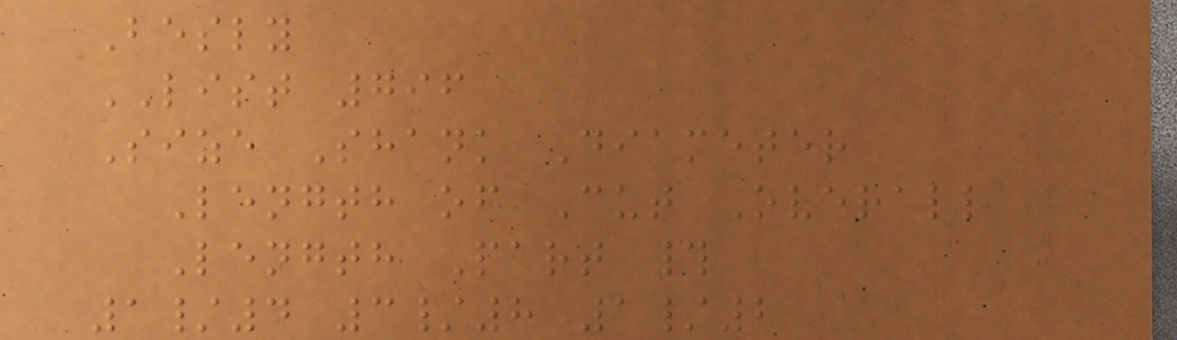Besly
LIST 796
Size Shank Diameter
Length of Cut Overall
Length Part #
1/4 3/8 1/2
